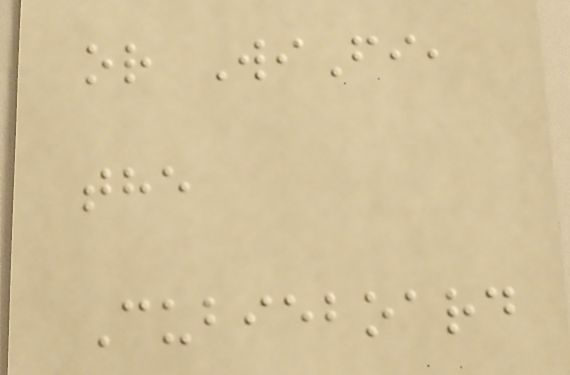or WiFi,
the
Cubieboard
